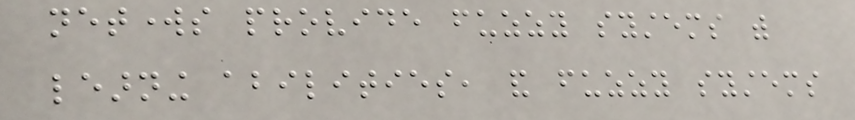networks provide fuzzy systems with
learning abilities, and fuzzy systems
